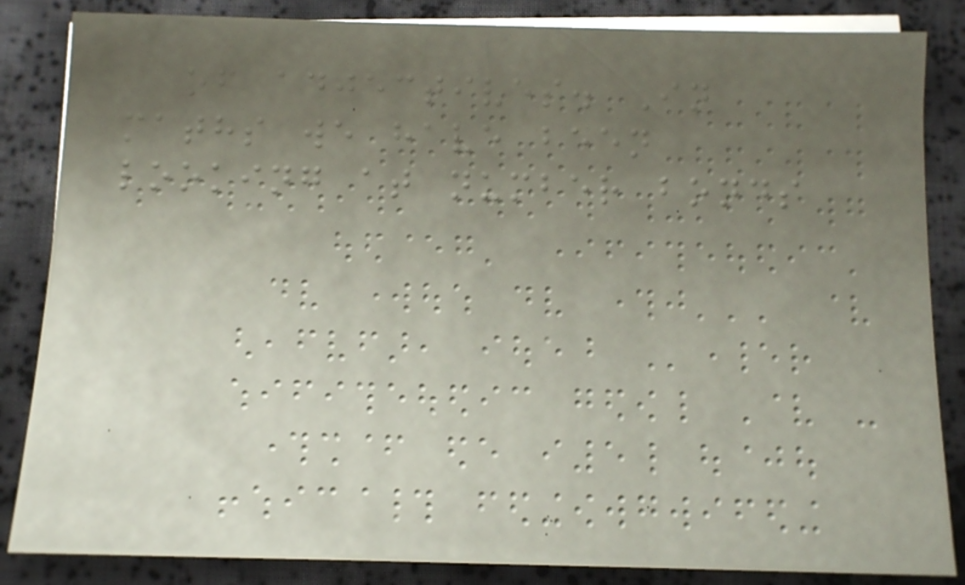of adjectives. In
maths we have been
looking at number bonds
